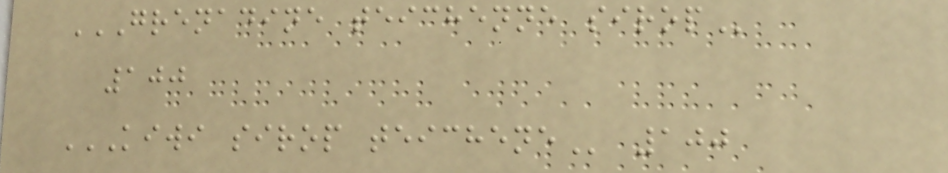GRENADINE TEICHENNE SIROP
100
KIWI SIROP TEICHENE 100
